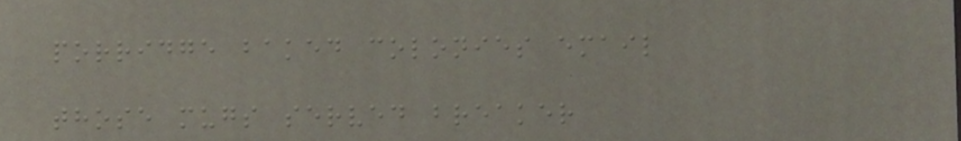porridge baked colonies email
those mugs served breaker
